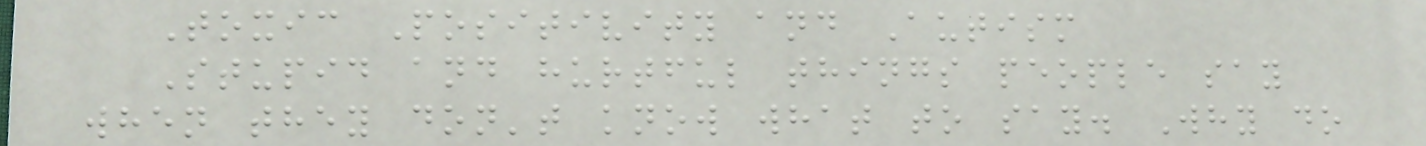Toxic Positivity and Autism
Stupid and hurtful things people say
when they don't know what to say. Why do
